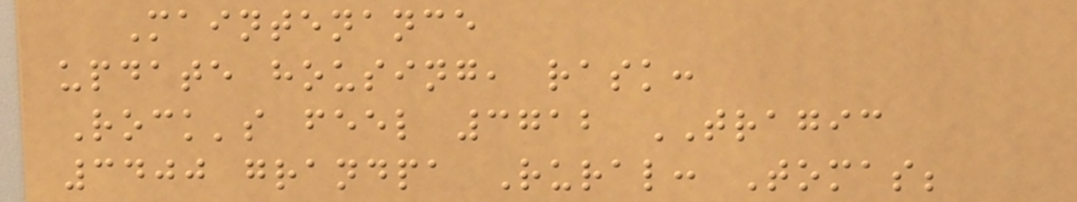Maintenance
update housing, rask:
Rock's feel 3712 TRAGIC
3400 grandpa Rural: Tomas;
